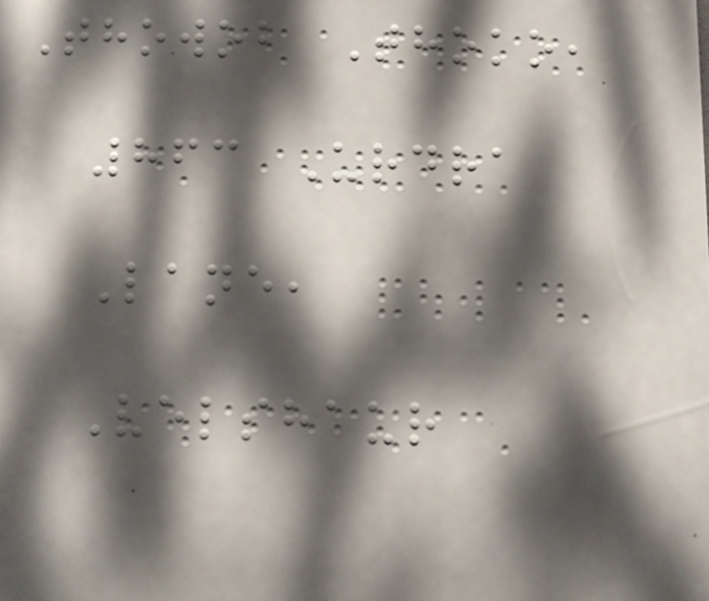Thowob Thoko,
863 Urdra
Lane,
Velshaur
